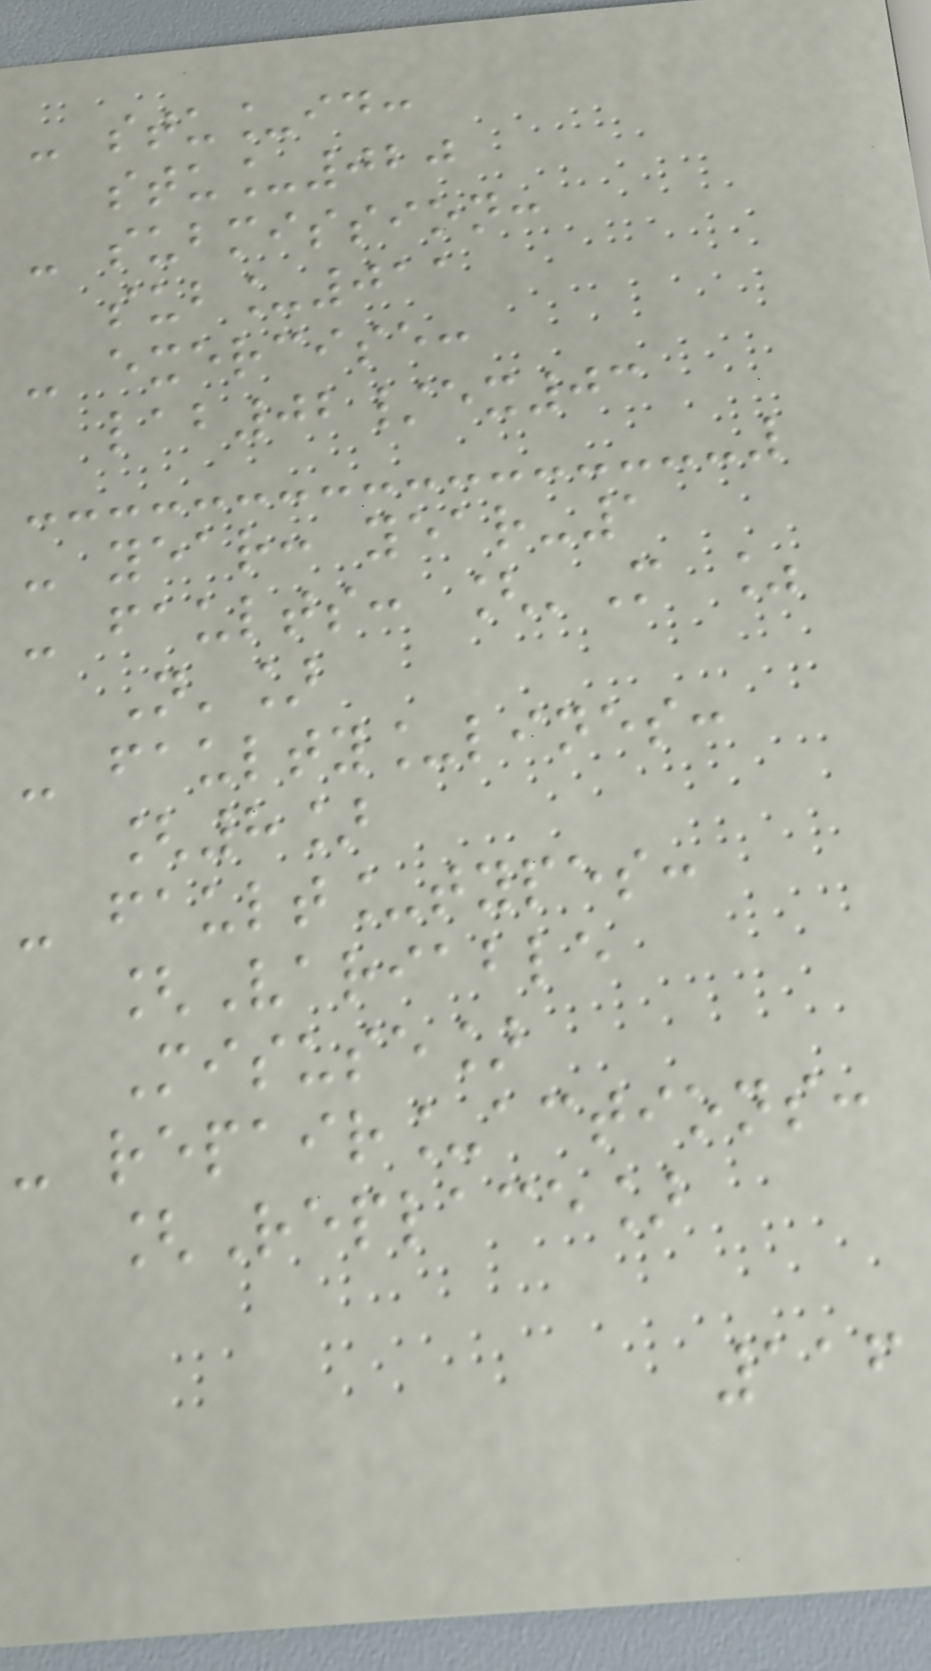- stu_id:
stu_020
- submission:
sub_011
- exercise:
lab02/ex03
- year: year-1
- faults: ['M %
N']
- faulty_lines:
[8]
- fault_types:
[Variable
Misuse]
- repair_actions:
[Replace]
116
